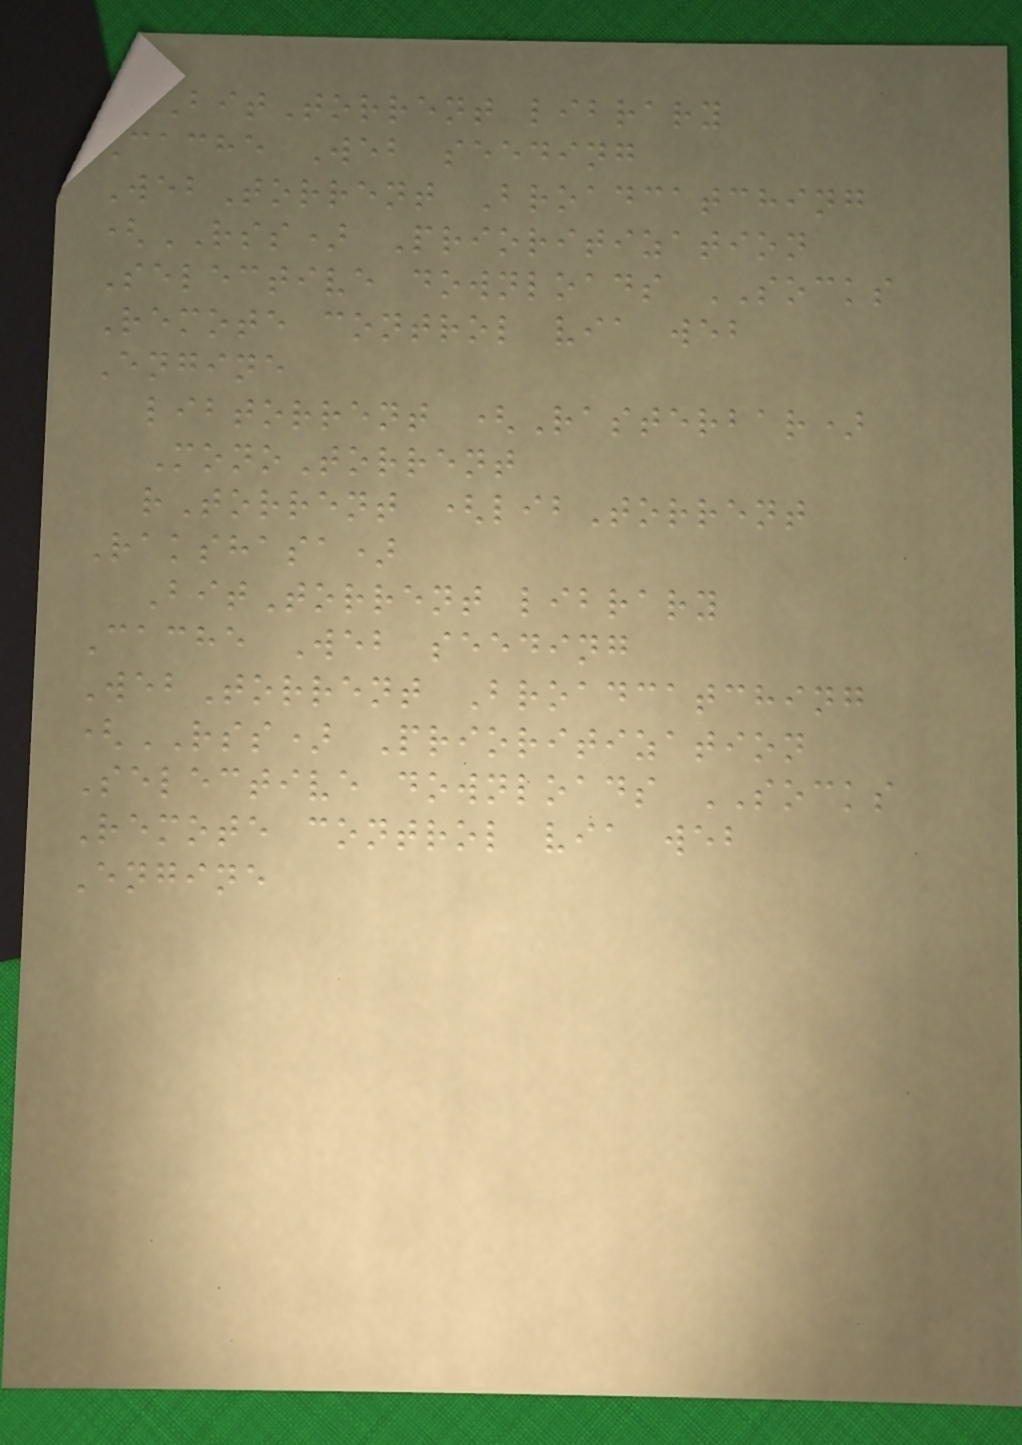BitTorrent library
Cache Web seeding
WebTorrent Broadcatching
(RSS) Prioritization
Selective downloads SOCKS
Remote control via web
Engine
libtorrent (Rasterbar)
MonoTorrent
rTorrent (libTorrent
Rakshasa)
BitTorrent library
Cache Web seeding
WebTorrent Broadcatching
(RSS) Prioritization
Selective downloads SOCKS
Remote control via web
Engine
